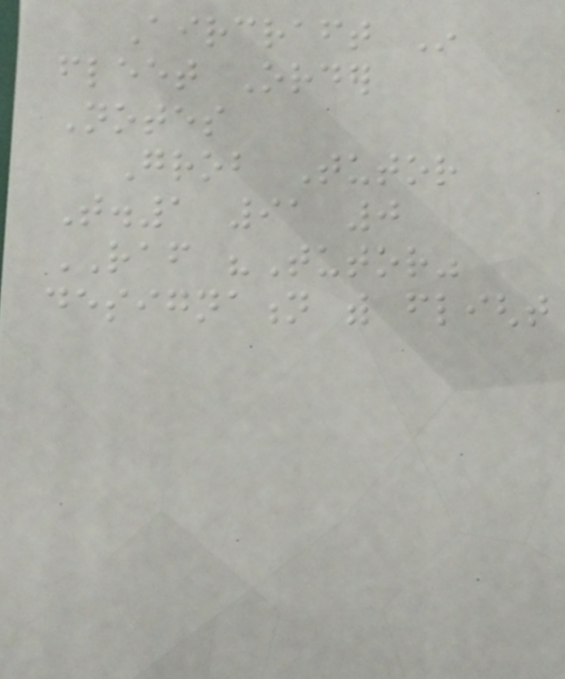Aircraft In
fleet Order
Notes
Grob Tutor
T.1 91 0
RAF "Tutor"
designation with flight
